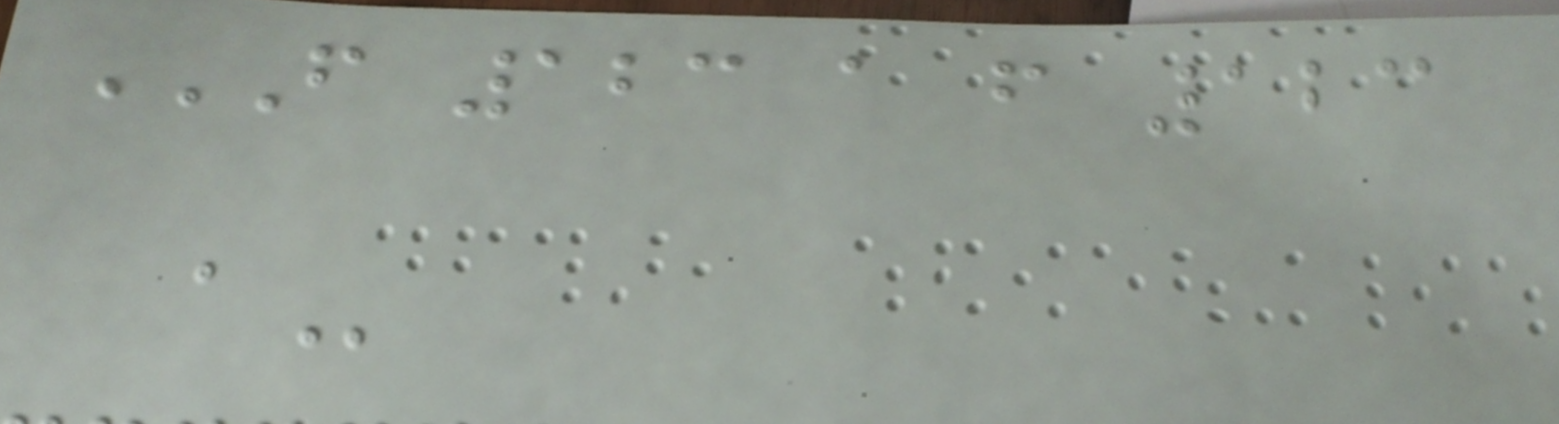F 123 A F 123
A
